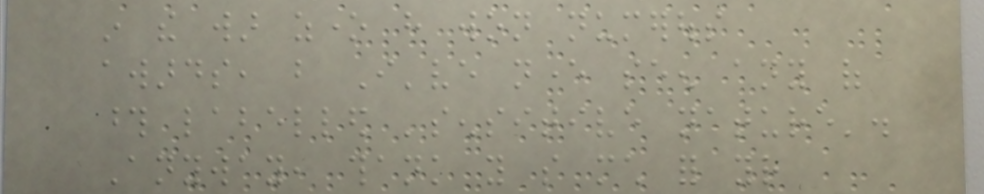in the war zone have won numerous
awards, but I've never seen any of
those labelled 'sensitive nature'.
Anyway, thank you so much for your
